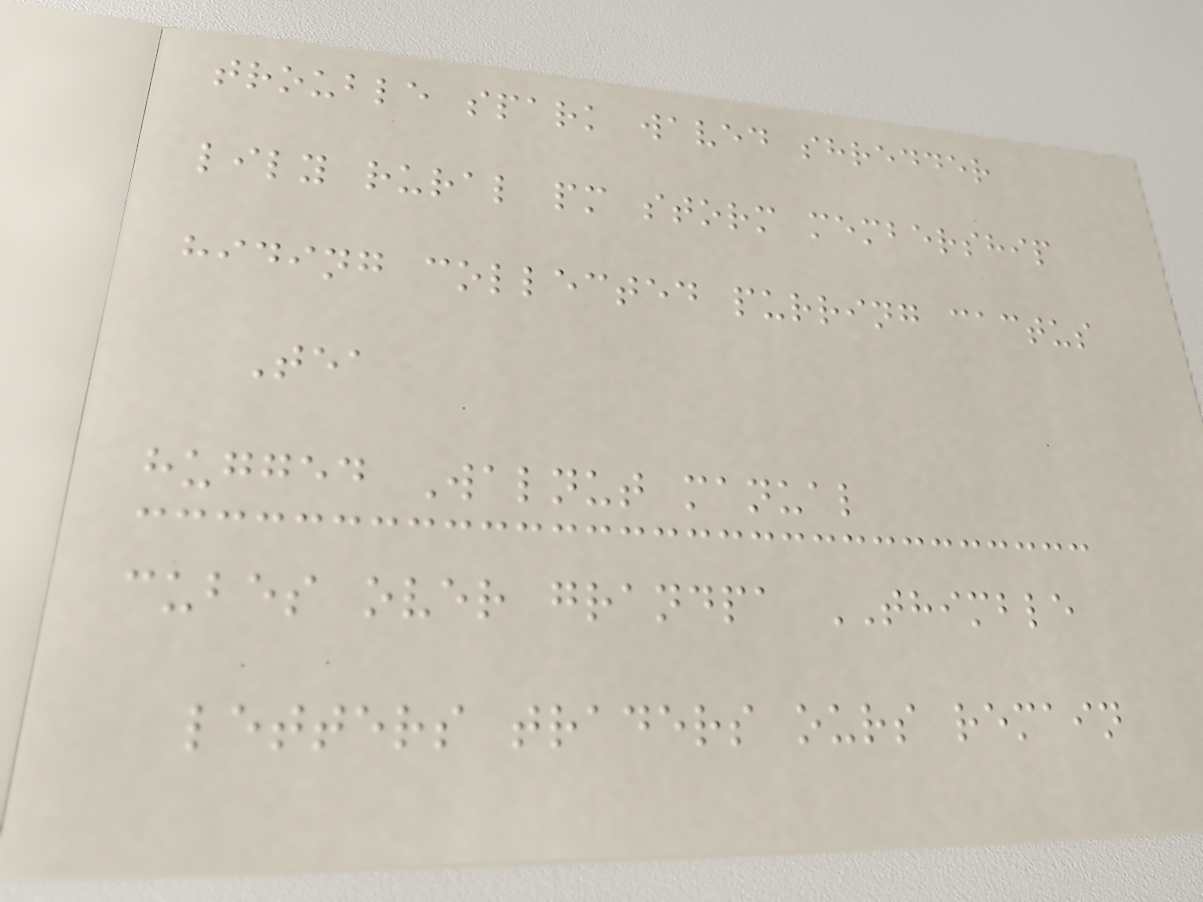trouble spark waved shredder
lily rural pm storm membership
hiding collected purring cactus
Tea
hugged Walnut manual
cubes over grandpa THIMBLE
letters traders ours remain
